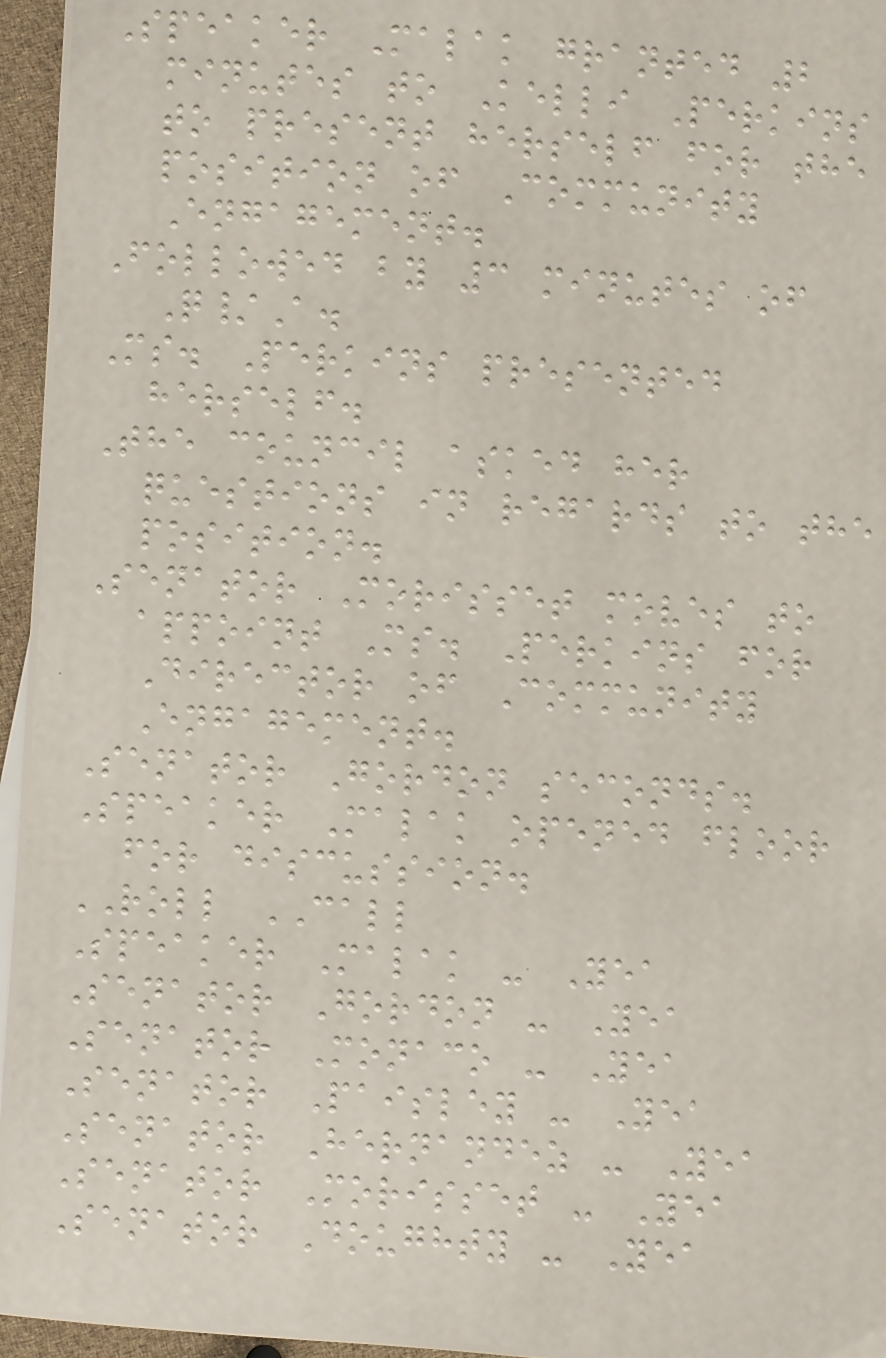Speaker Malak granted 2
minutes to Kelli Perkins
to present herself for the
position of Community
Engagement.
Followed by 3 minutes of
Q/A.
Ms. Perkins presented
herself.
The council asked her
questions in regards to the
position.
Senator Morisset moves to
appoint Ms. Perkins for
Director of Community
Engagement.
Senator Gordon seconds.
Speaker Malak opened floor
for discussion.
ROLL CALL
Speaker Malak - Yea
Senator Gordon - Yea
Senator Monaco - Yea
Senator Paisley - Yea
Senator Hernandez - Yea
Senator Morisset - Yea
Senator Doughty - Yea
